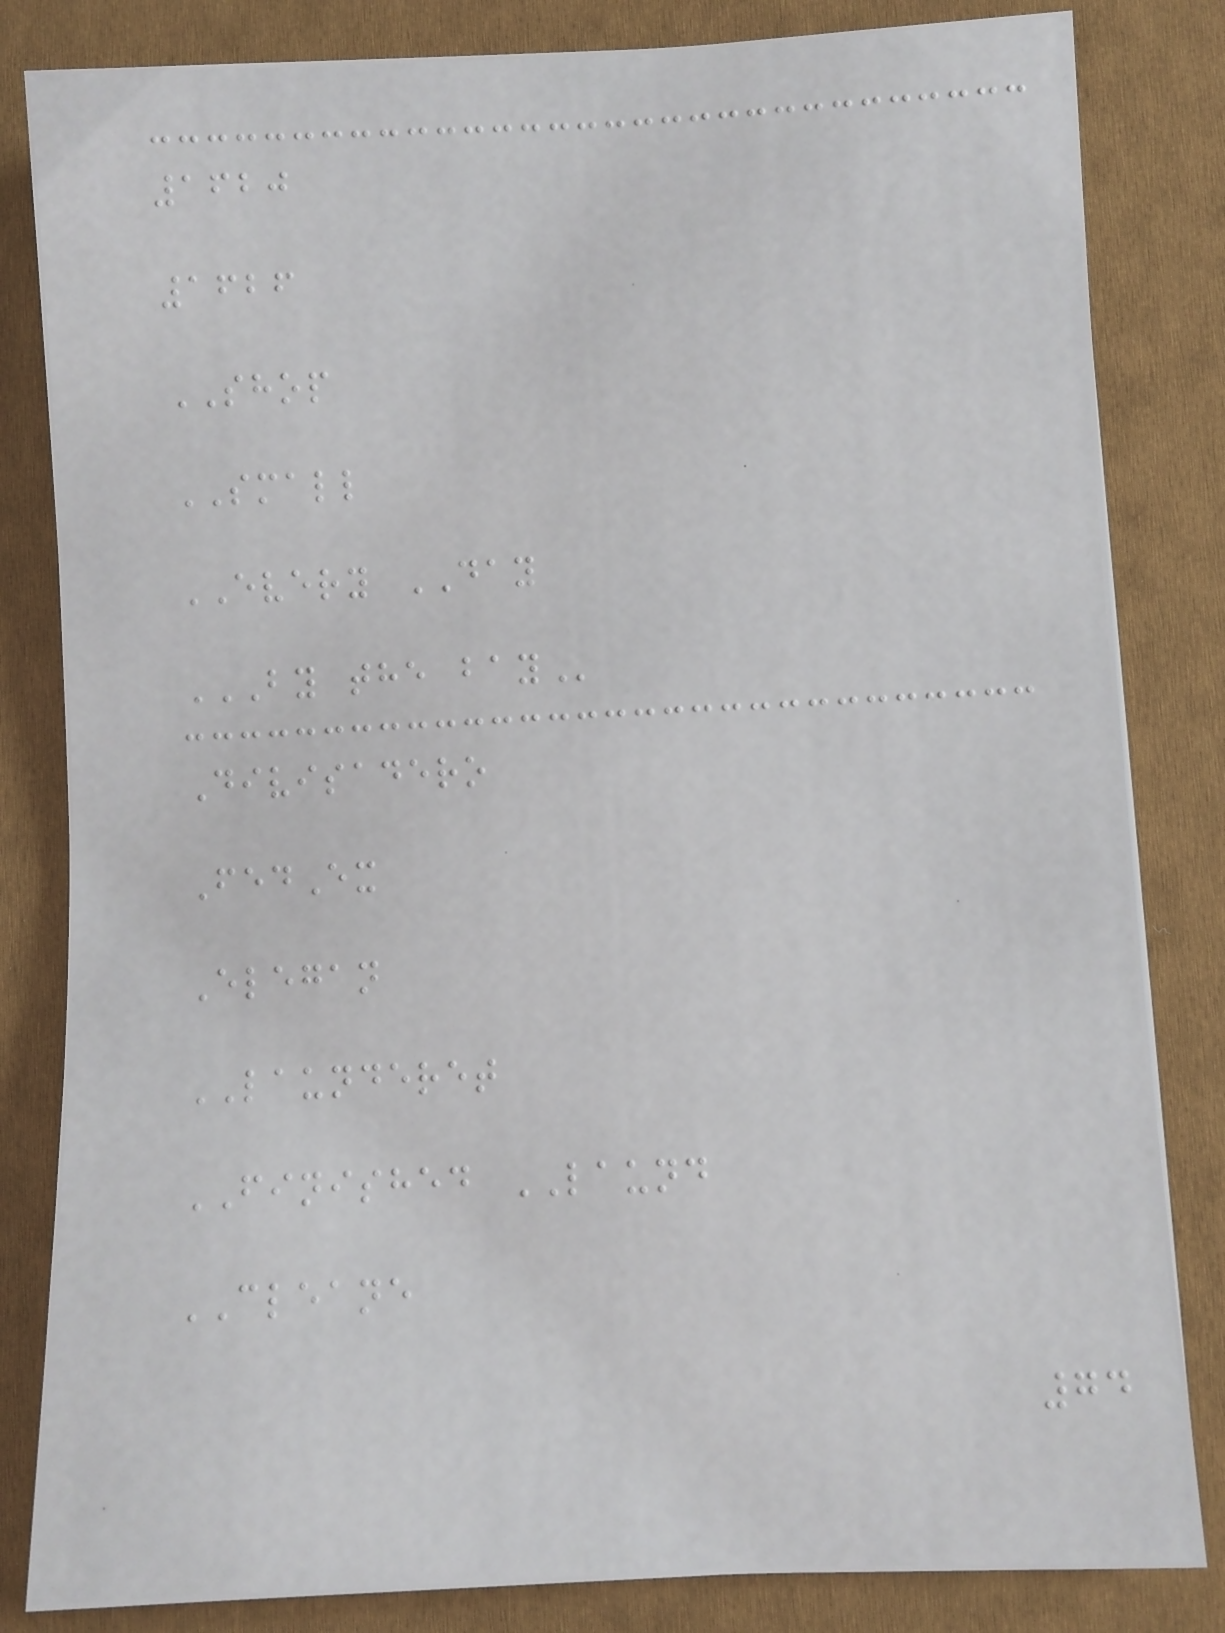1620
1626
SHOP
SMALL
EVERY DAY
BY THE BAY
Divisadero
FedEx
Elegan
LAUNDERET
FINISHED LAUND
CLEANE
74
